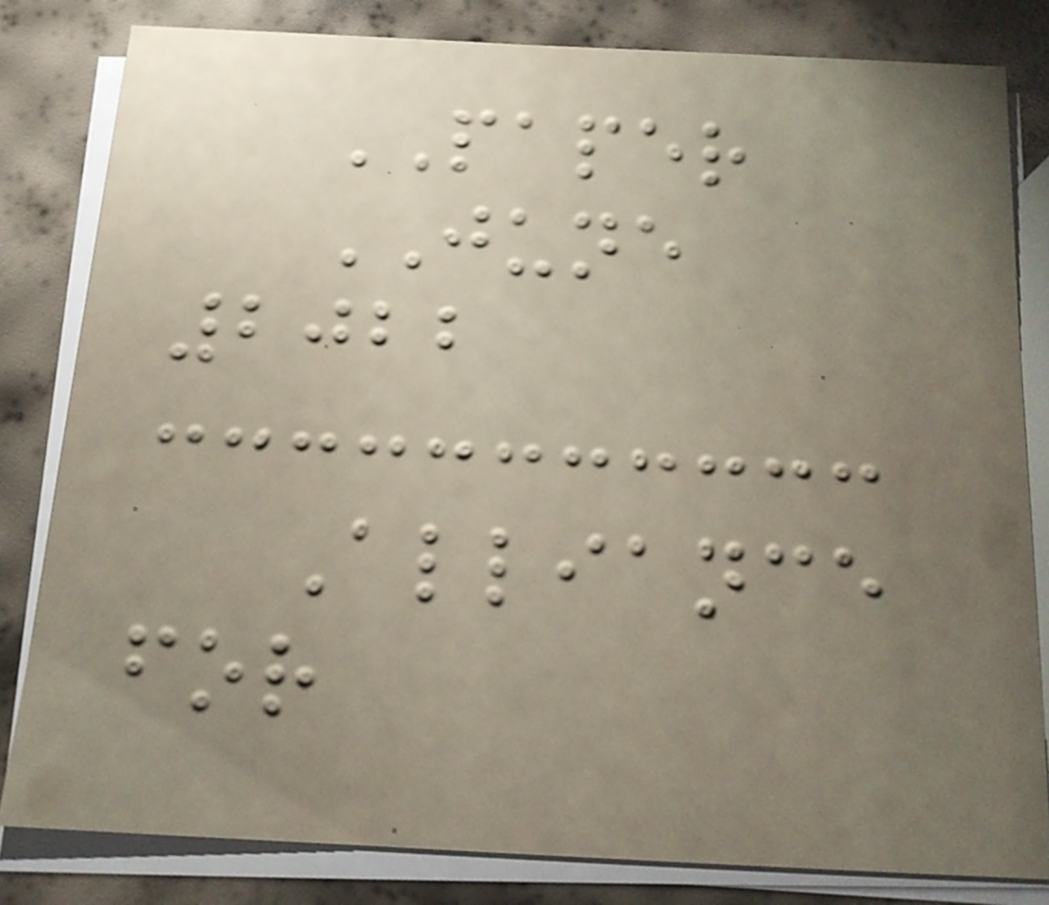PAPER
JUNE
2022
Alliance
for
